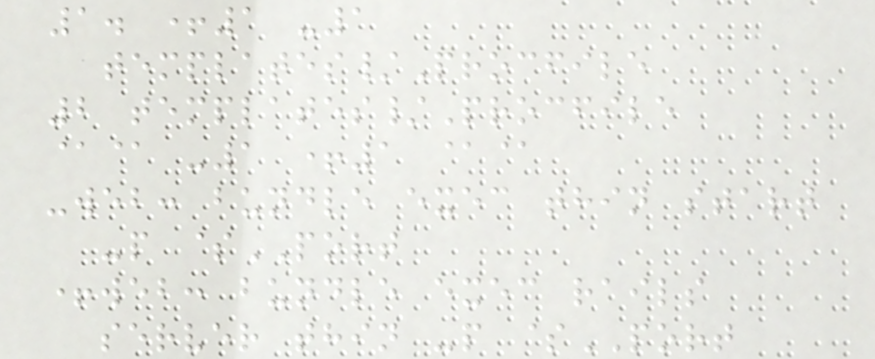1. +1 -1
templates/Procfile
2 templates/Procfile
@@ -1 +1 @@
-web: bundle exec thin start
-p $PORT
+web: bundle exec rails
server thin -p $PORT
